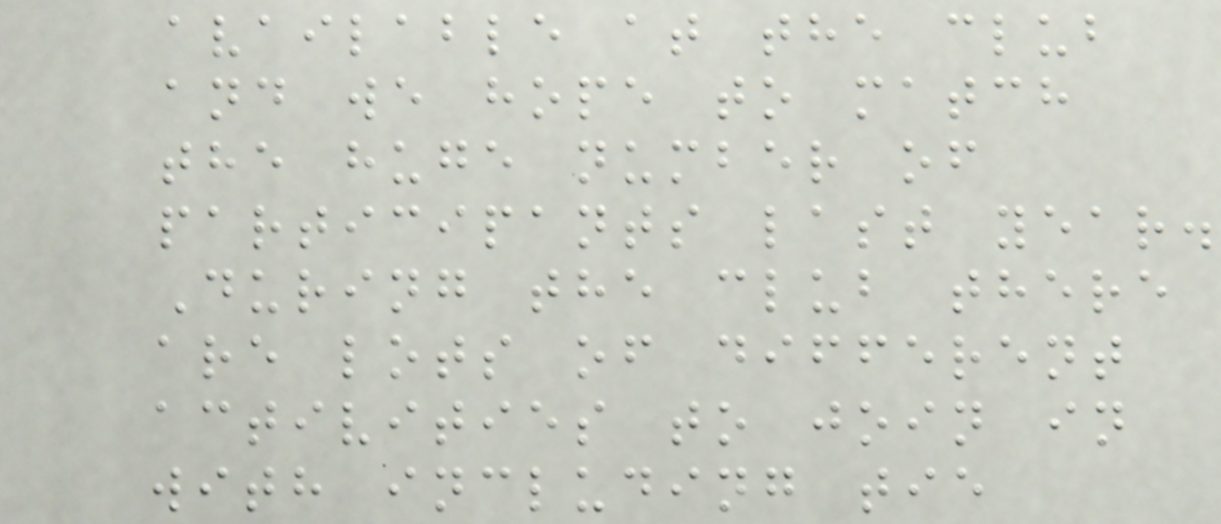available at the club
and we hope to match
the huge number of
participants last year.
During the club there
are lots of different
activities to join in
with including tie
